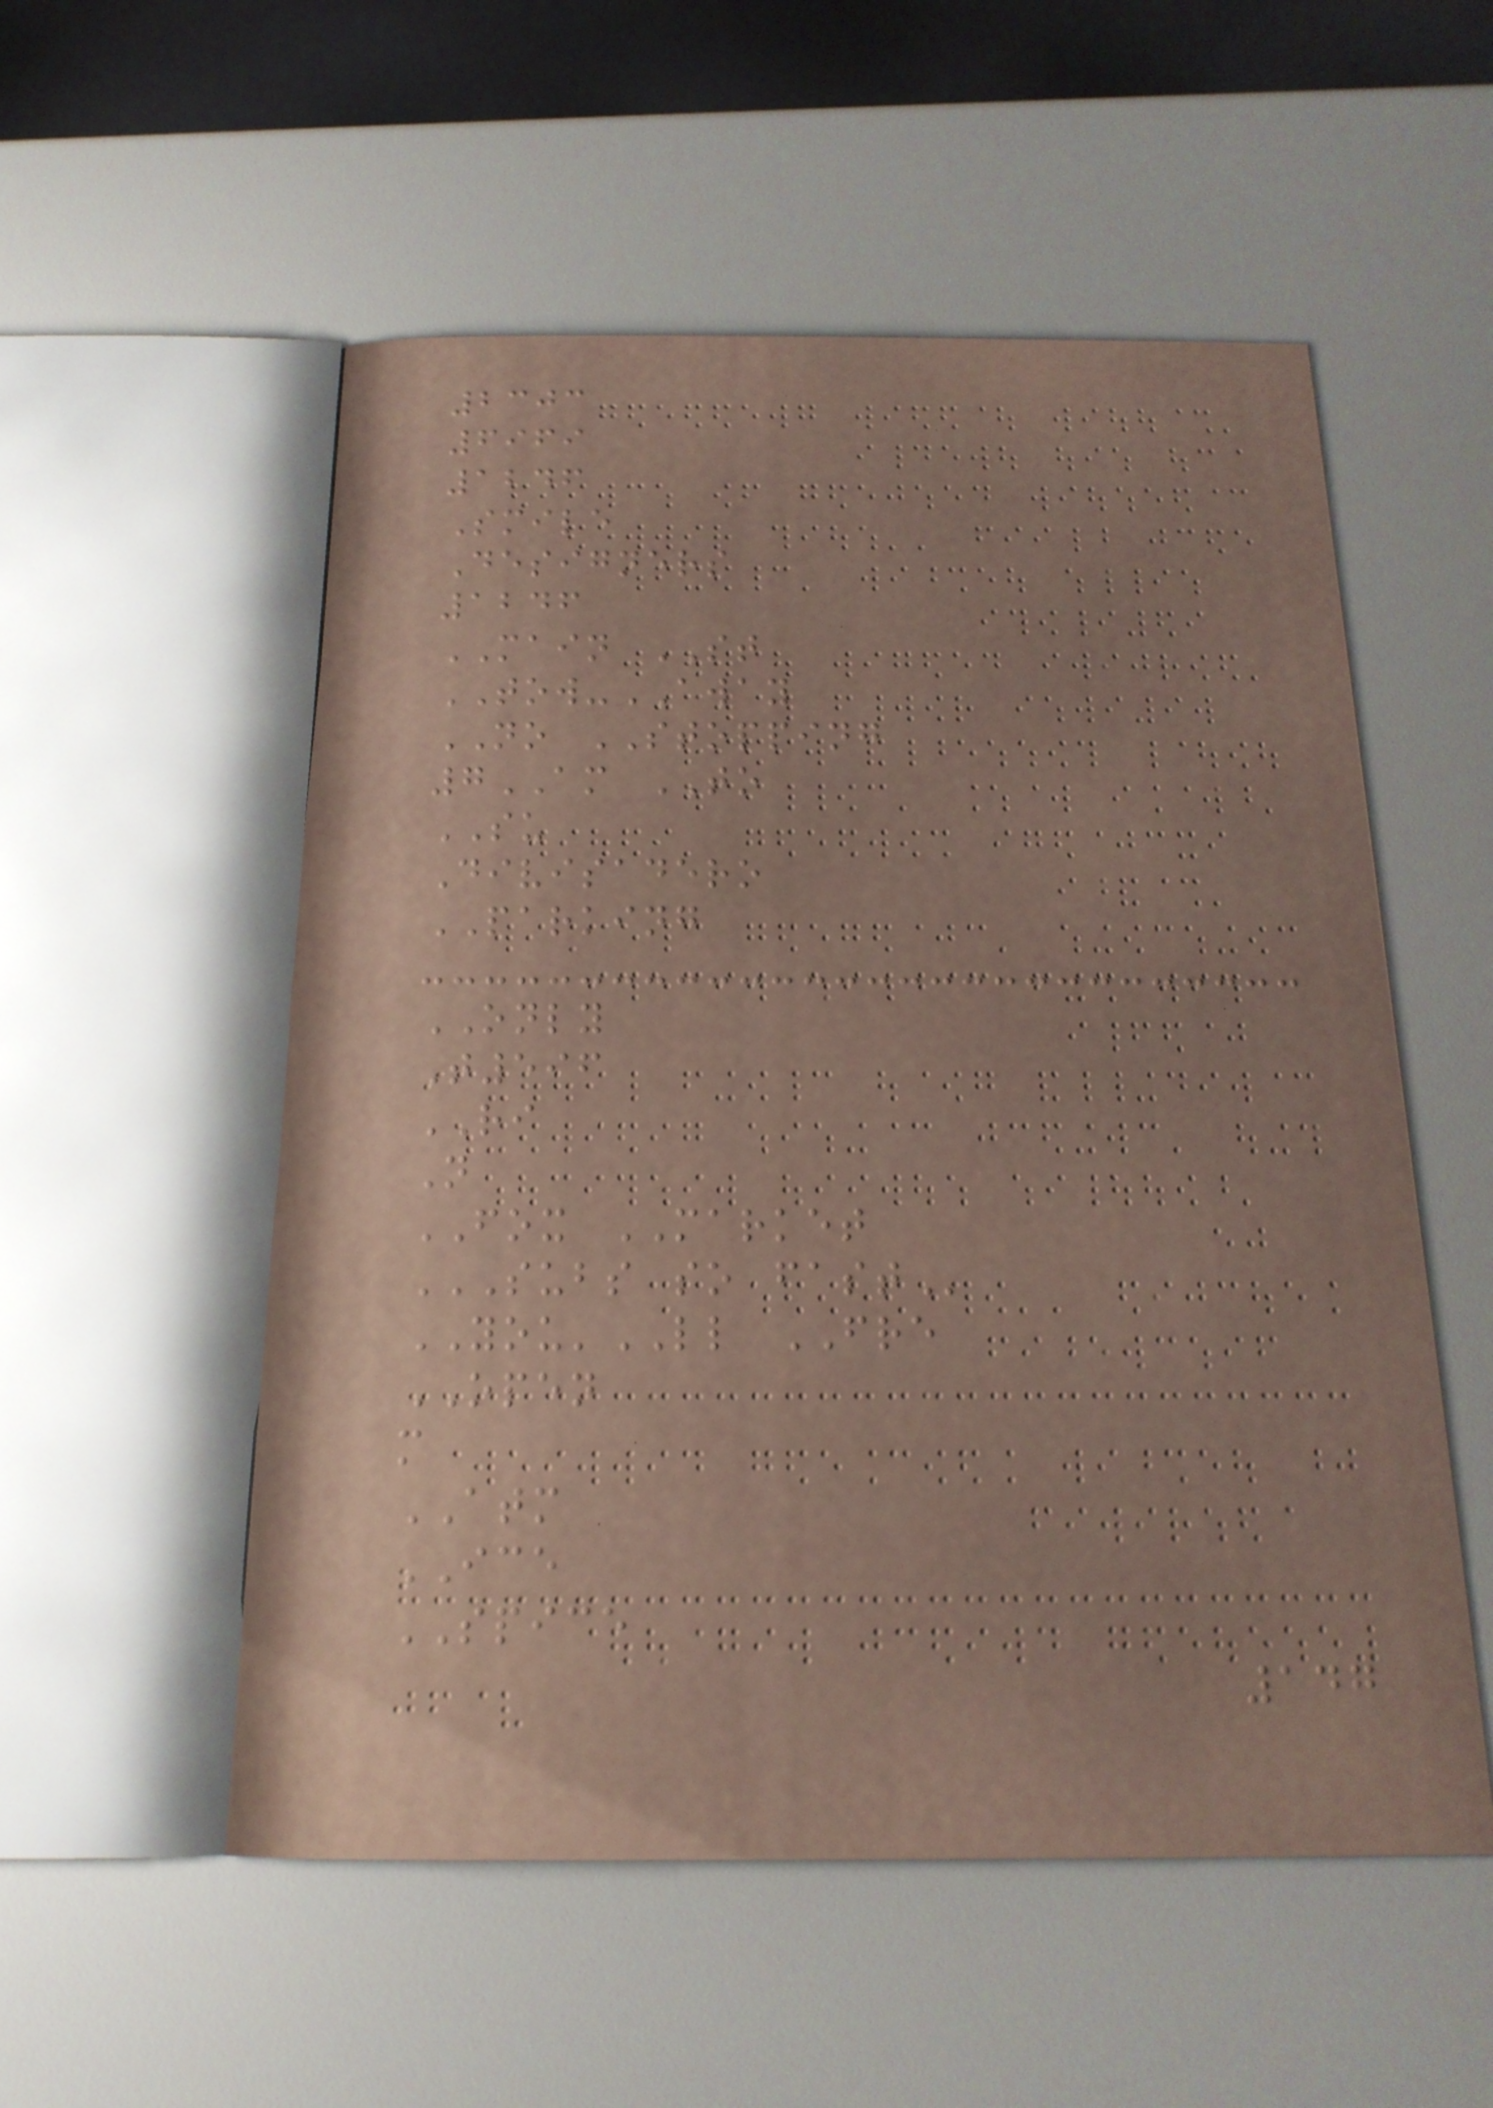2303
6969
1246
Smile
Designers
1246
MAIN ST
TOW-AWAY
NO STOPPING
7AM TO
SU
Divisadero
PARKING
ONLY
T596
RI
N
FOX MARKET
SUBS SO FAST
YOU'LL FRE
OPEN
m
ATM
ICE
SPICE
147
